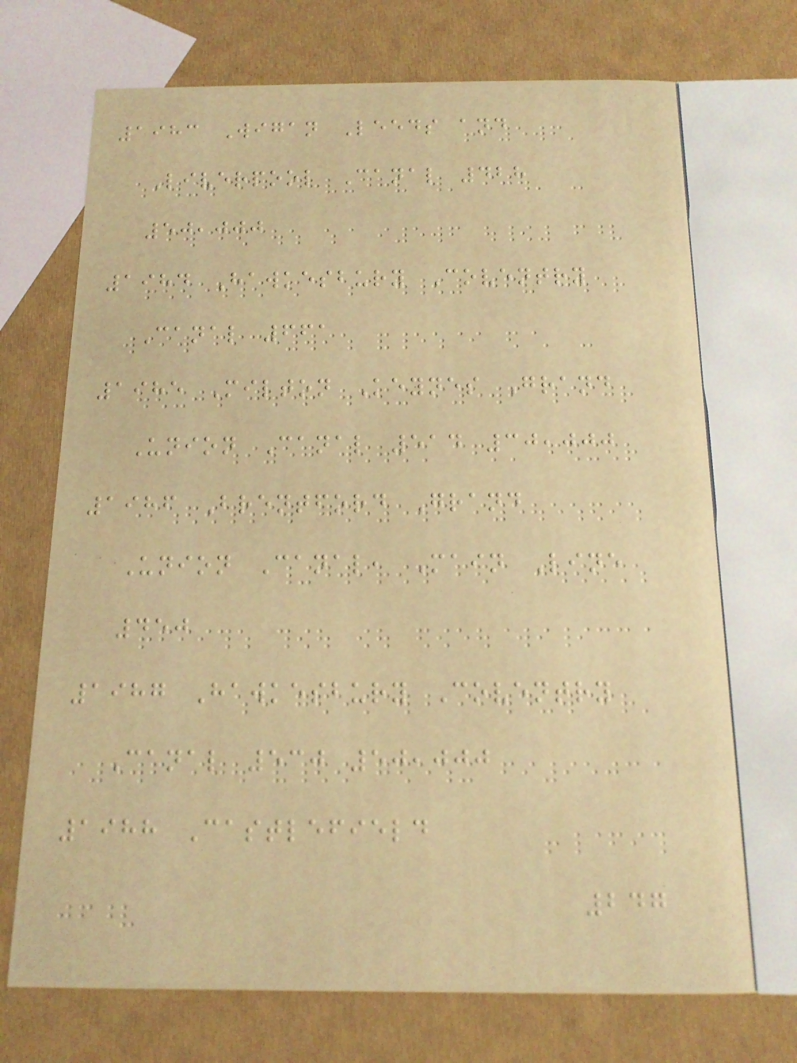1983 Wigan Leeds and
Liverpool Canal 428
50,000
1984 Hawkesbury Coventry
Canal 661
1985 Milton Keynes Grand
Union Canal 514 30,000
1986 Brentford Grand
Union Canal, Main Line
450
1987 Hawkesbury Coventry
Canal 530 50,000
1988 Castlefield
247
